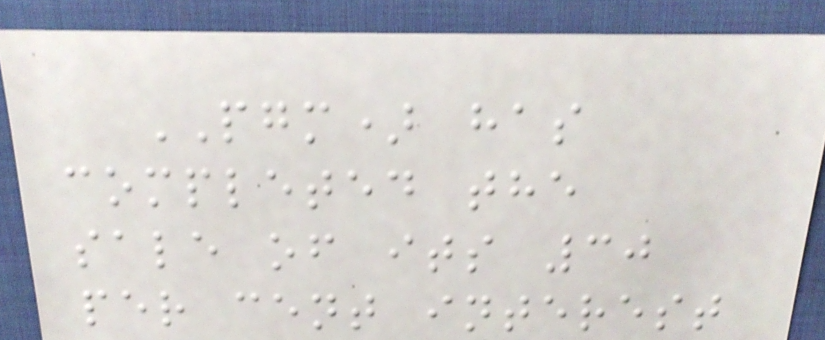PGM) has
completed the
sale of its 30
per cent interest
